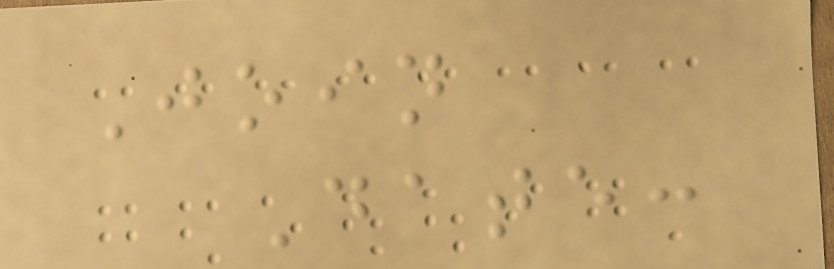Join
Date:
